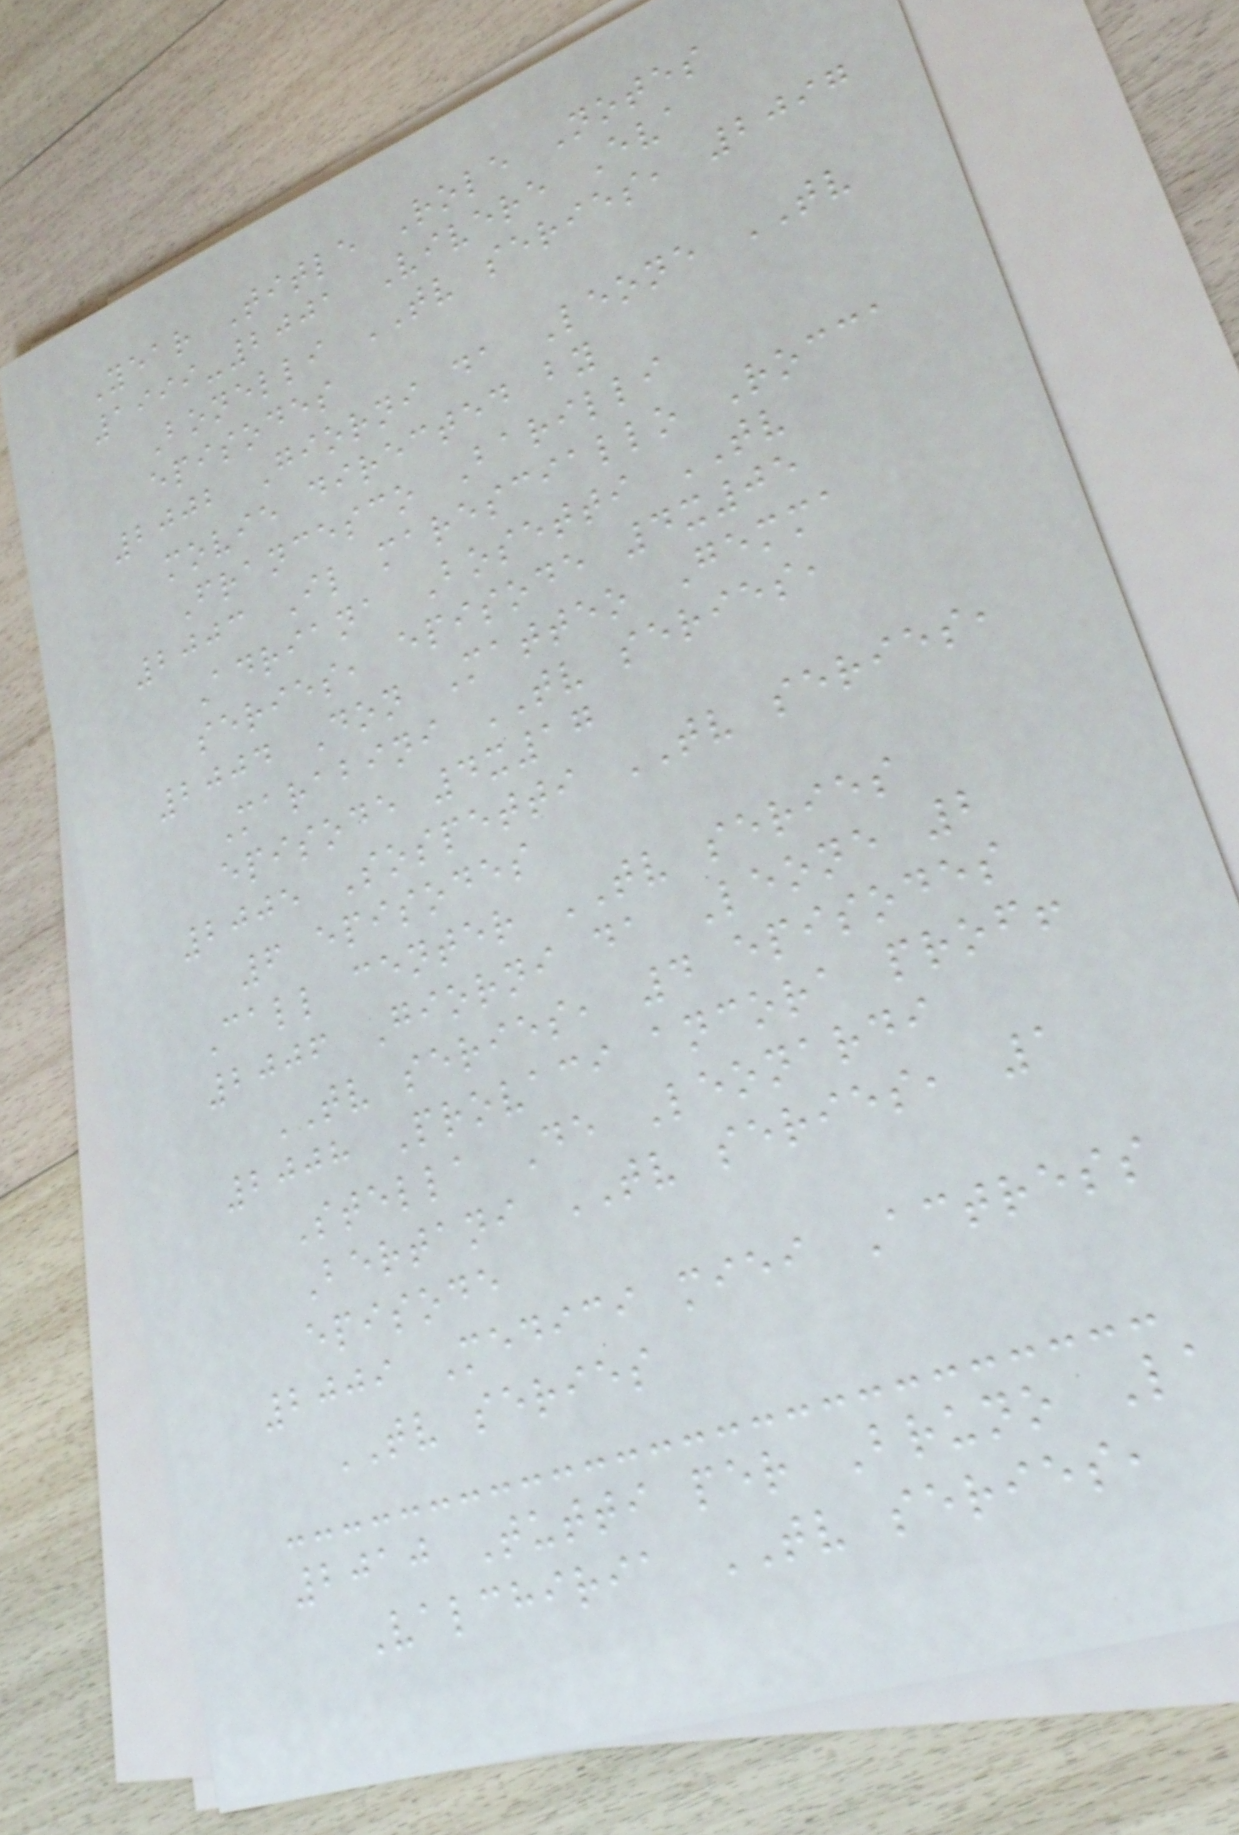Year Title Role Notes
1999-2001 Vivere Eva
Bonelli TV series, 2097
episodes
2002 Giorni da Leone TV
movie directed by
Francesco Barilli
2003 Il maresciallo Rocca
Adriana Bosetti TV
series, episode 4x05
2004 Don Matteo Gemma
Marabini TV series,
episode 4x17
2005 Sospetti TV series,
6 episodes
Call center TV series
2006 Giorni da Leone 2
TV series, 4 episodes
2008 Provaci ancora prof!
Stella De Leonardi
Bertani TV series, 1
episode
2009 Medici miei Actress
TV series
2010 Tutti per Bruno La
Valchiria TV series,
